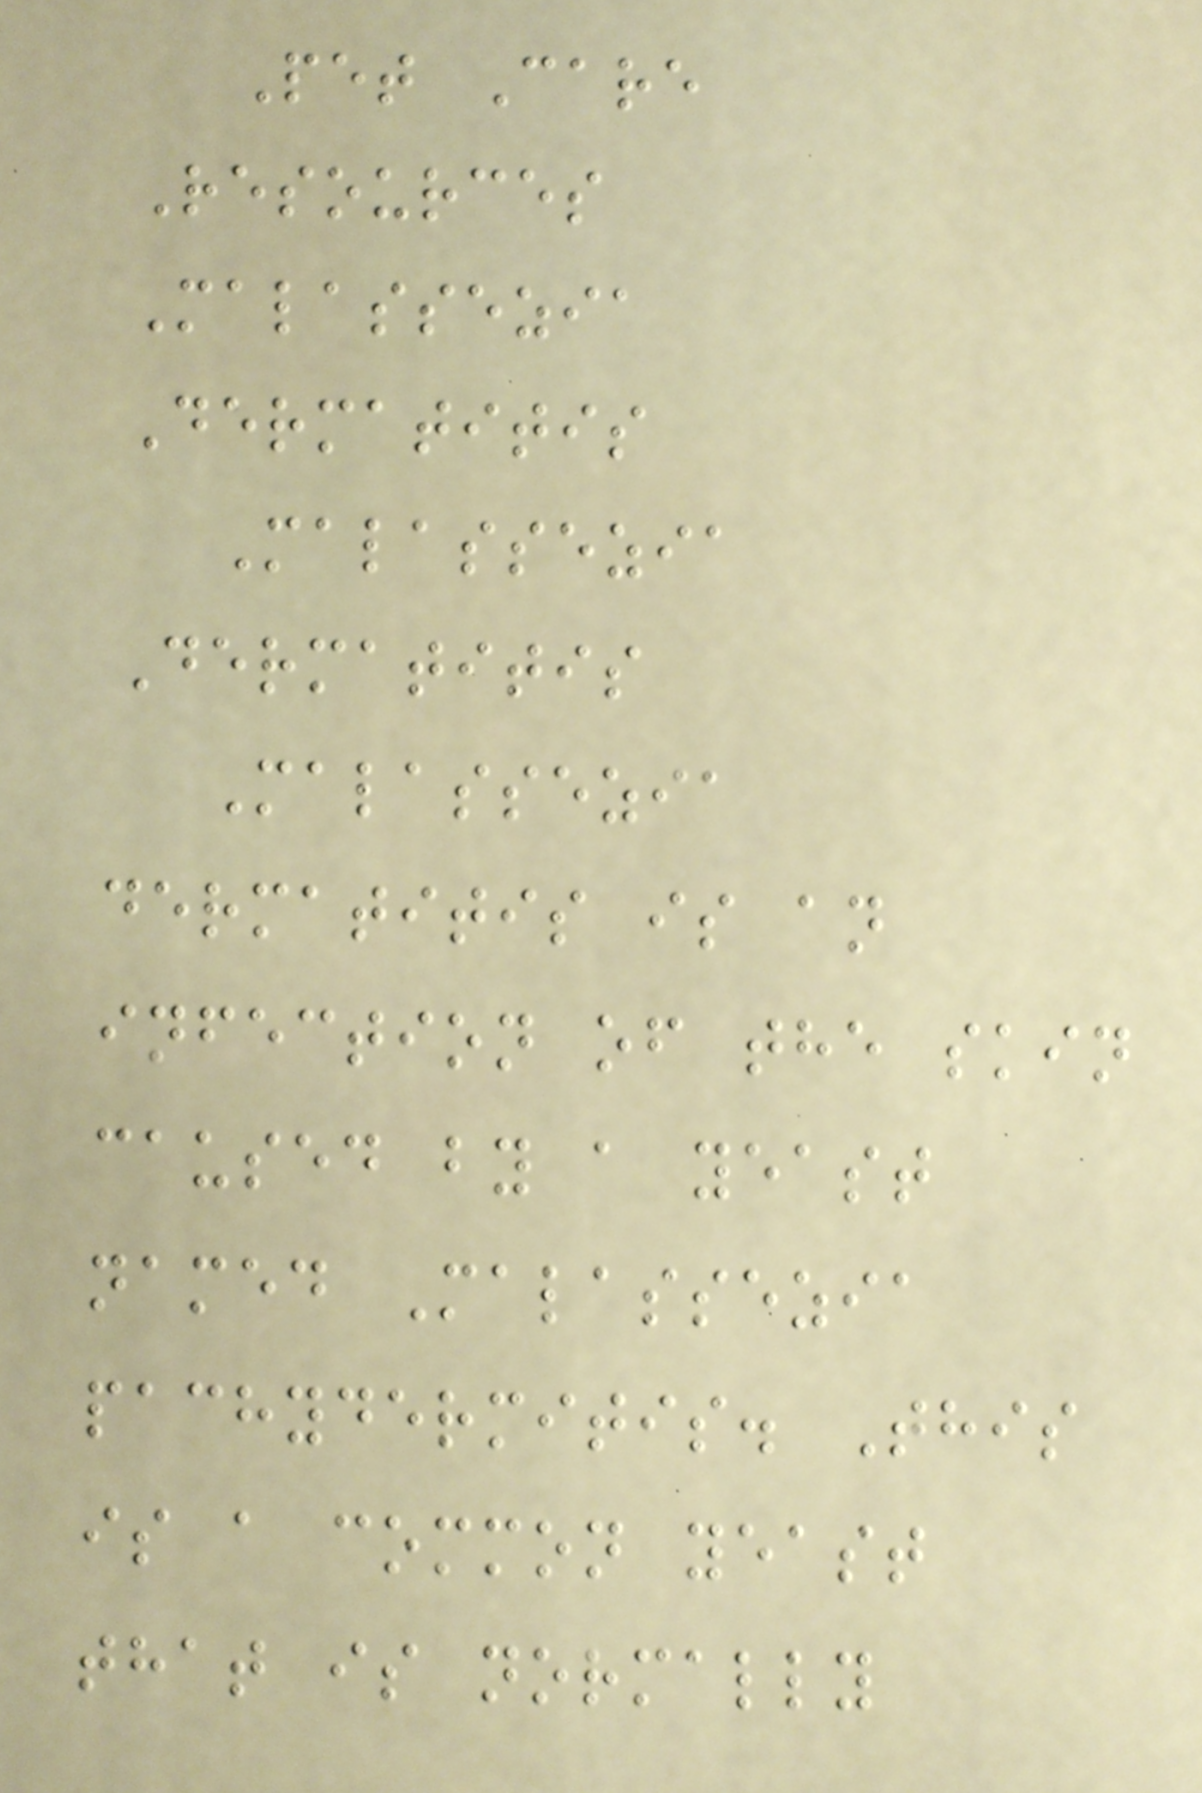Pet Care
Resources
Malassezia
Dermatitis
Malassezia
Dermatitis
Malassezia
dermatitis is an
infection of the skin
caused by a yeast
named Malassezia
pachydermitis. This
is a common yeast
that is normally
